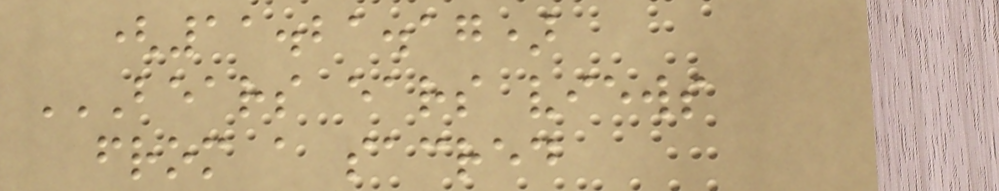(11.21.17)
BEARS EARS VIEWS
FROM A SACRED
